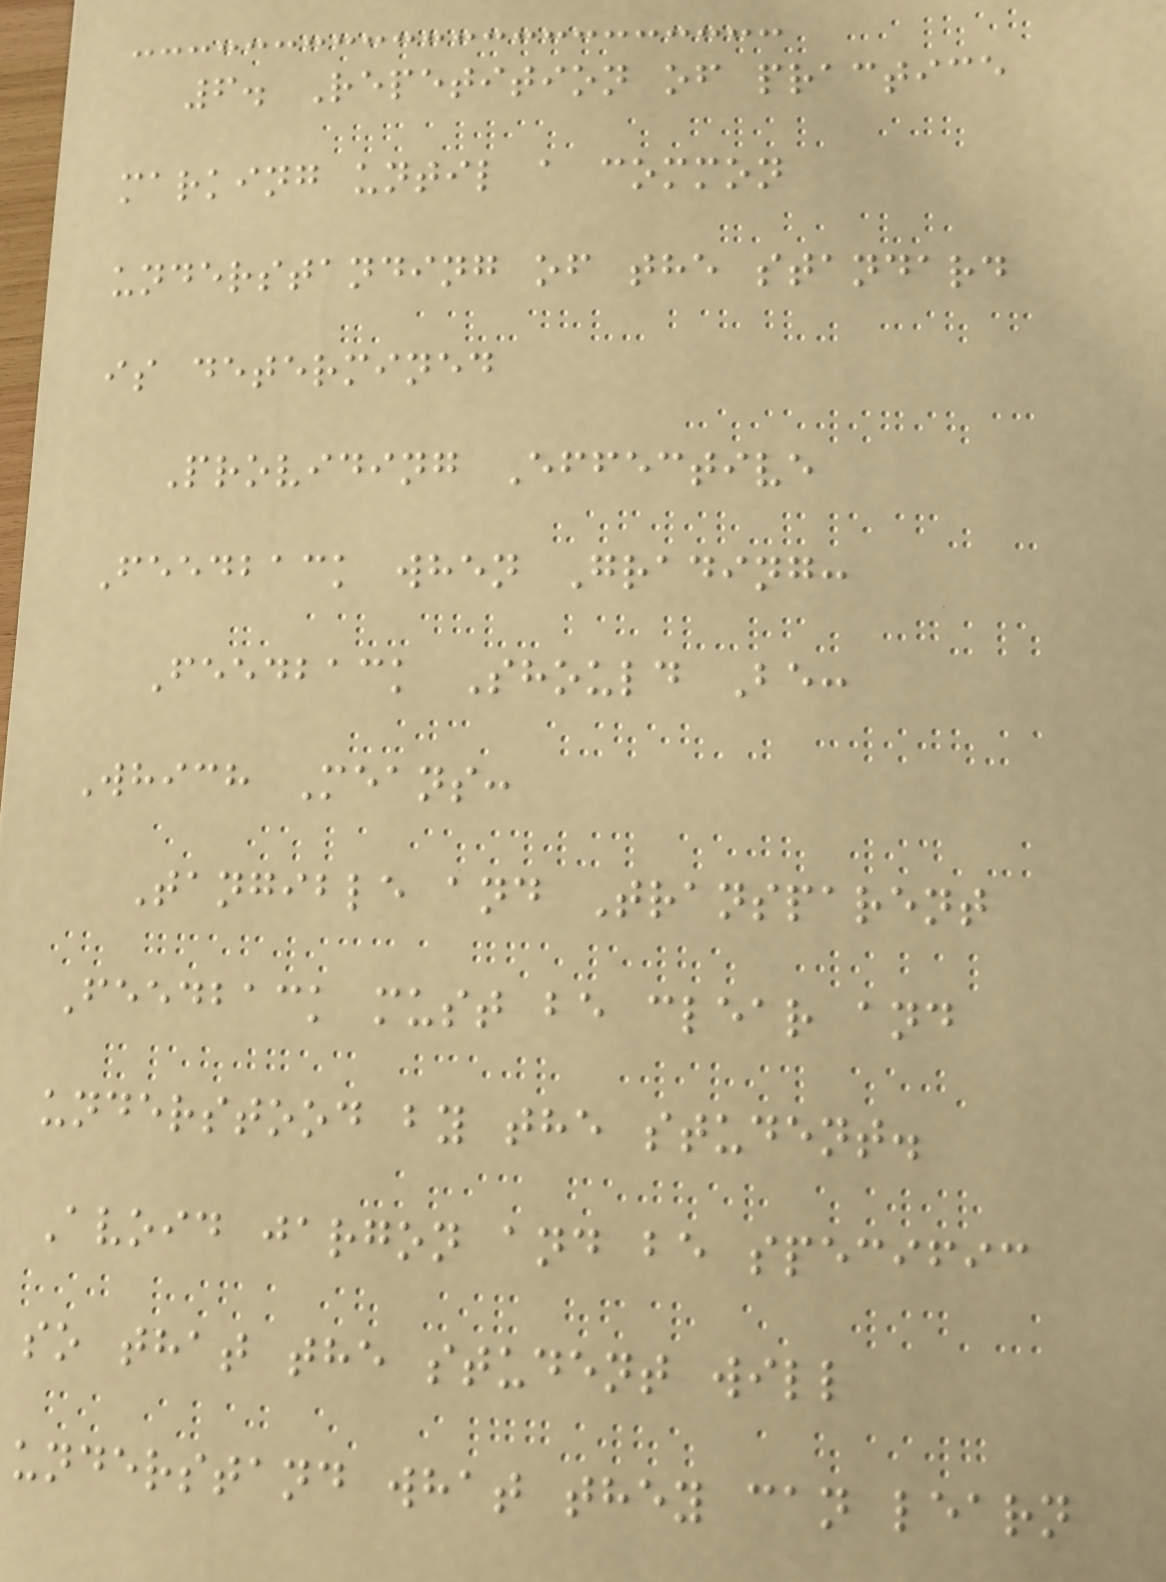6. Repetition of practice
marking until a common
understanding of the standard
is determined
Providing Effective
Feedback when Grading:
Feedback Should Be:
Which Means:
Tangible and Transparent
Feedback must be clear and
understood by the student.
Avoid jargon and be specific
so that the student will
understand what they can learn
